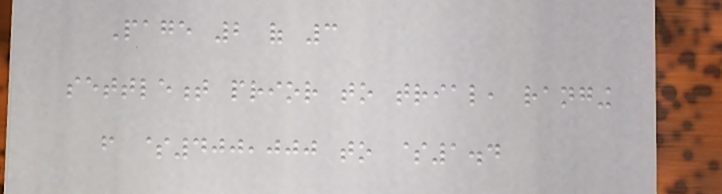Page 2 of 3
settlement prior to trial, ranging
from $400,000 to $1.4
